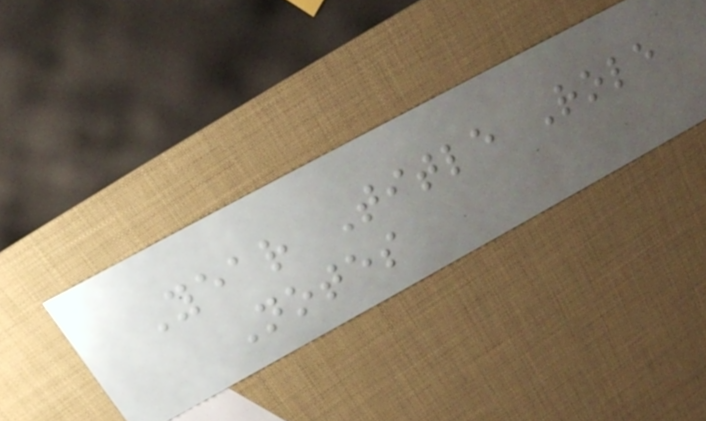Year Title Role
Notes
